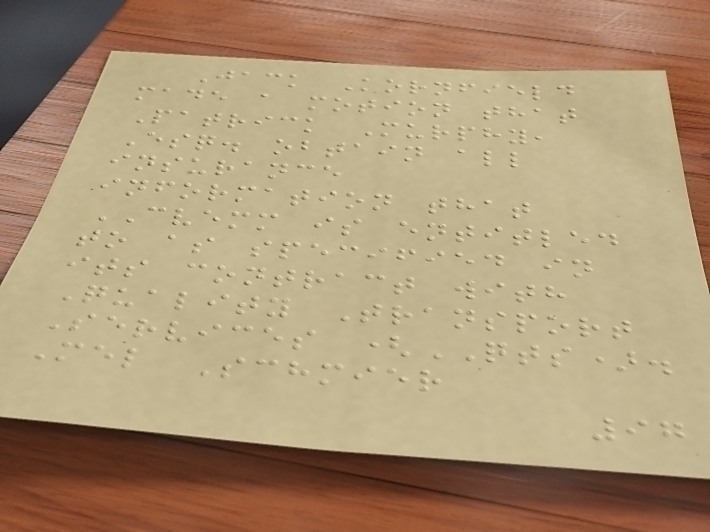Jack Kornfield
made a motion that
Patrick Murphy,
Esq. obtain all
insurance
information that
CVEMM is entitled
to as specified in
its contract with
Quality Transport
Services (QTS).
Mel Schmier
97
